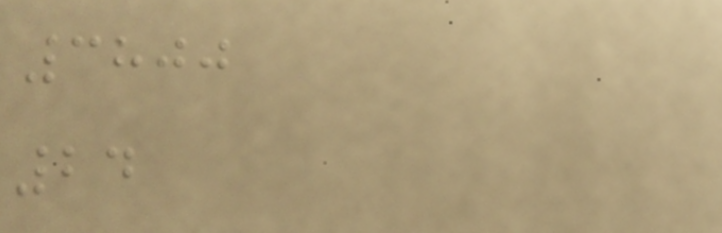3800
24
